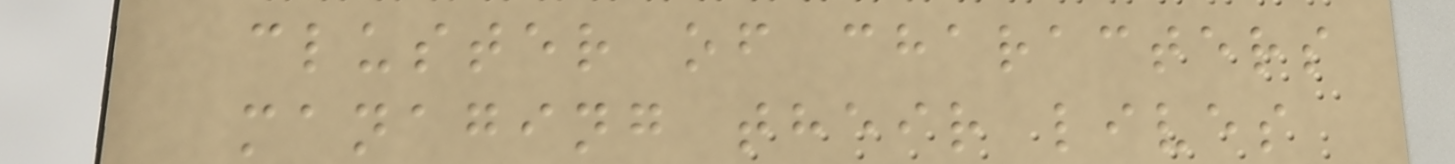cluster of characters
managing their lives
